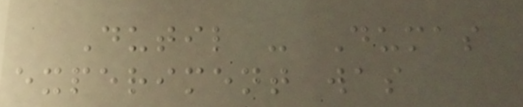Dutil - Dumas
experiment was
